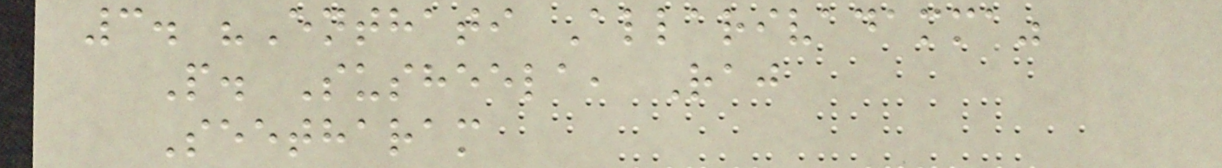3. "Enthati Allarivadamma"
P. Susheela, Raj
Seetharam
